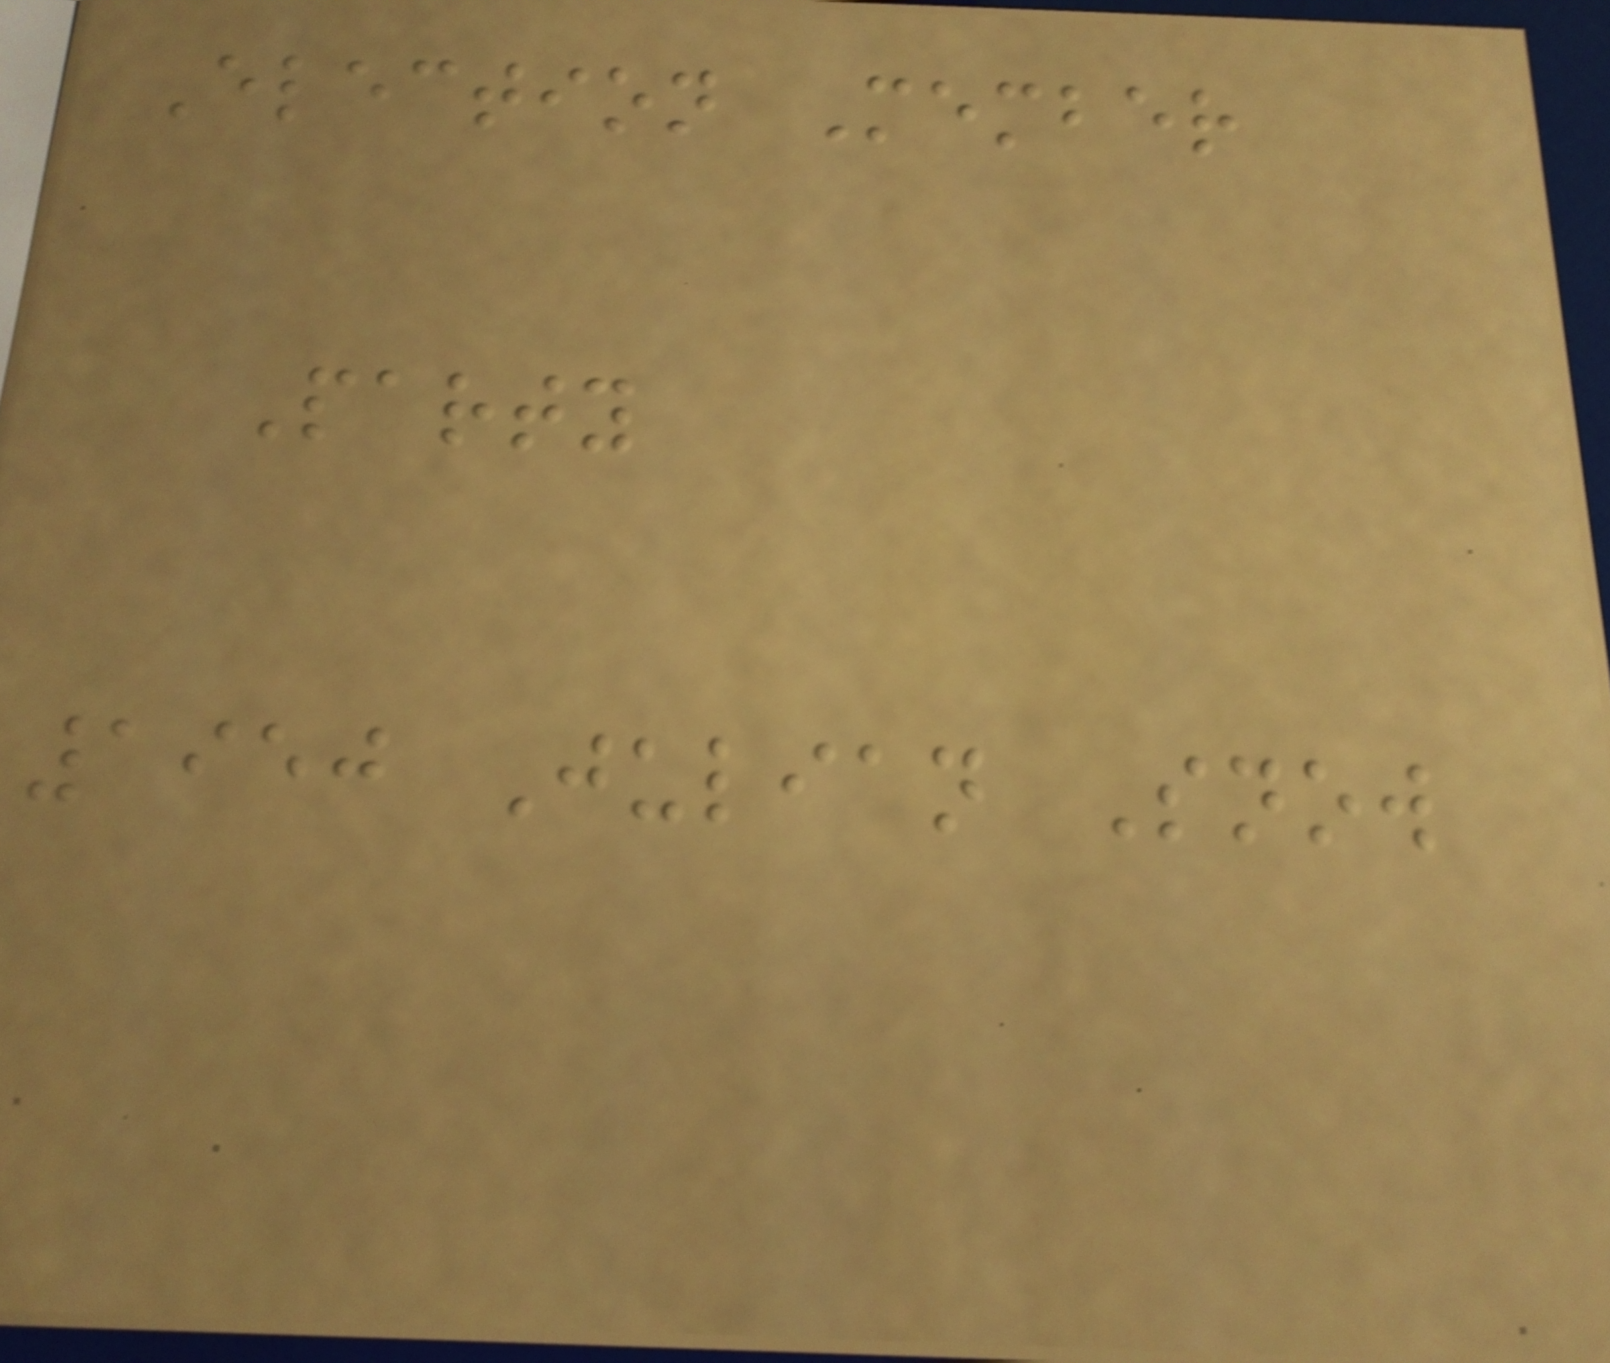Election Member
Party
1950 Julian Snow
